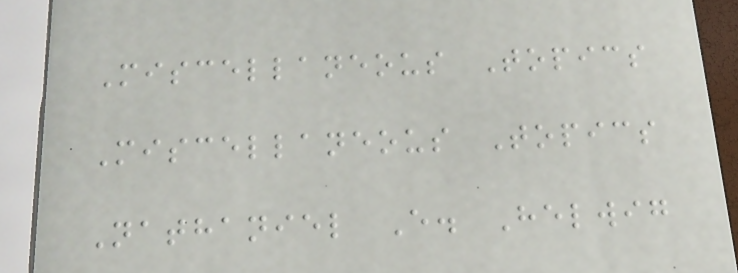Miscellaneous Topics
Miscellaneous Topics
Nathaniel E. Helwig
